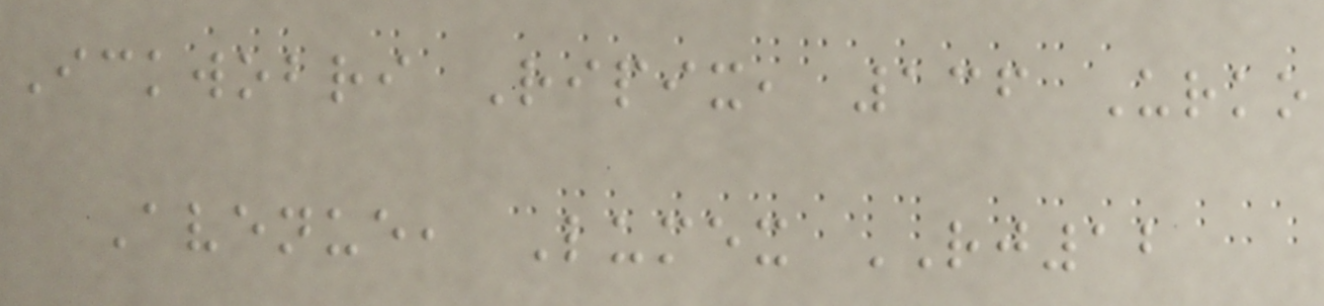Ickwobri Ripix, 136 Urko
Avenue, Lumex RJ12
